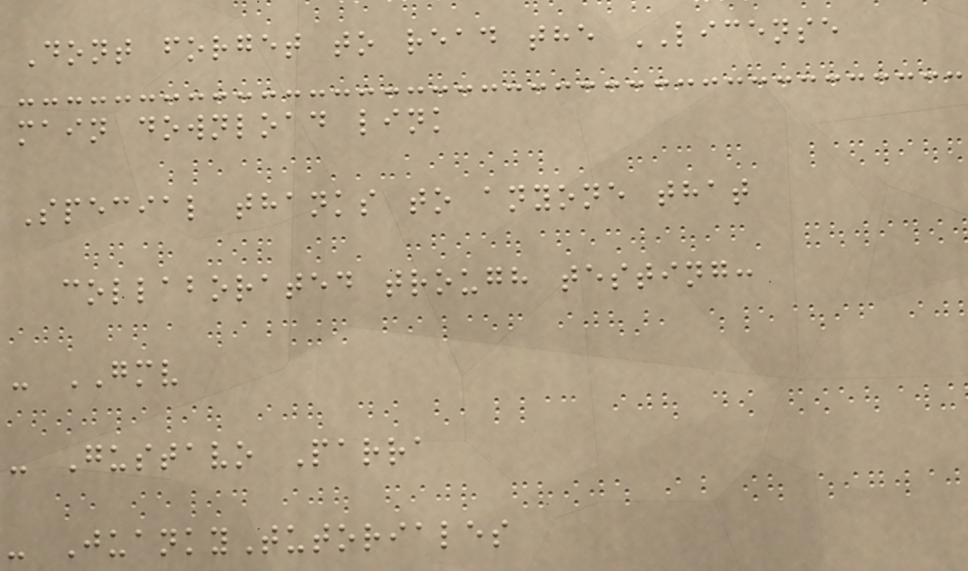Dont forget to read the LICENSE
main download link
Special thanks to anyone that
collaborated trough testing:
- GMV
- Gustavo Parra
- JuankyTutoriales
